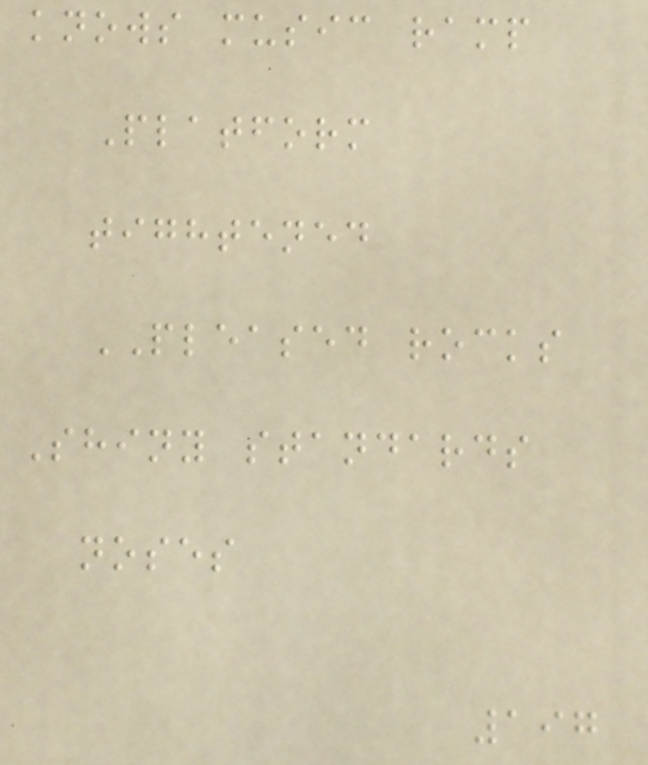knows music ramp
Platform
tightened
PLEASED rocks
Shiny standards
noses
197
